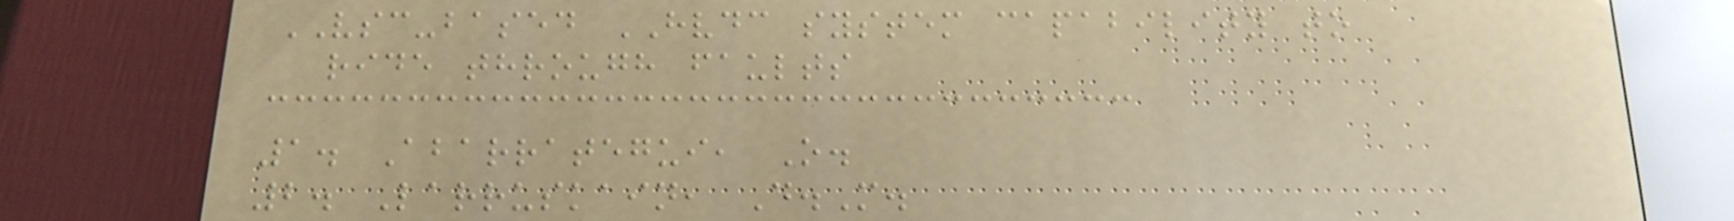VSC-based HVDC system capability to
ride through faults
1. Abarrategui, O.
2. Larruskain, D.M.
